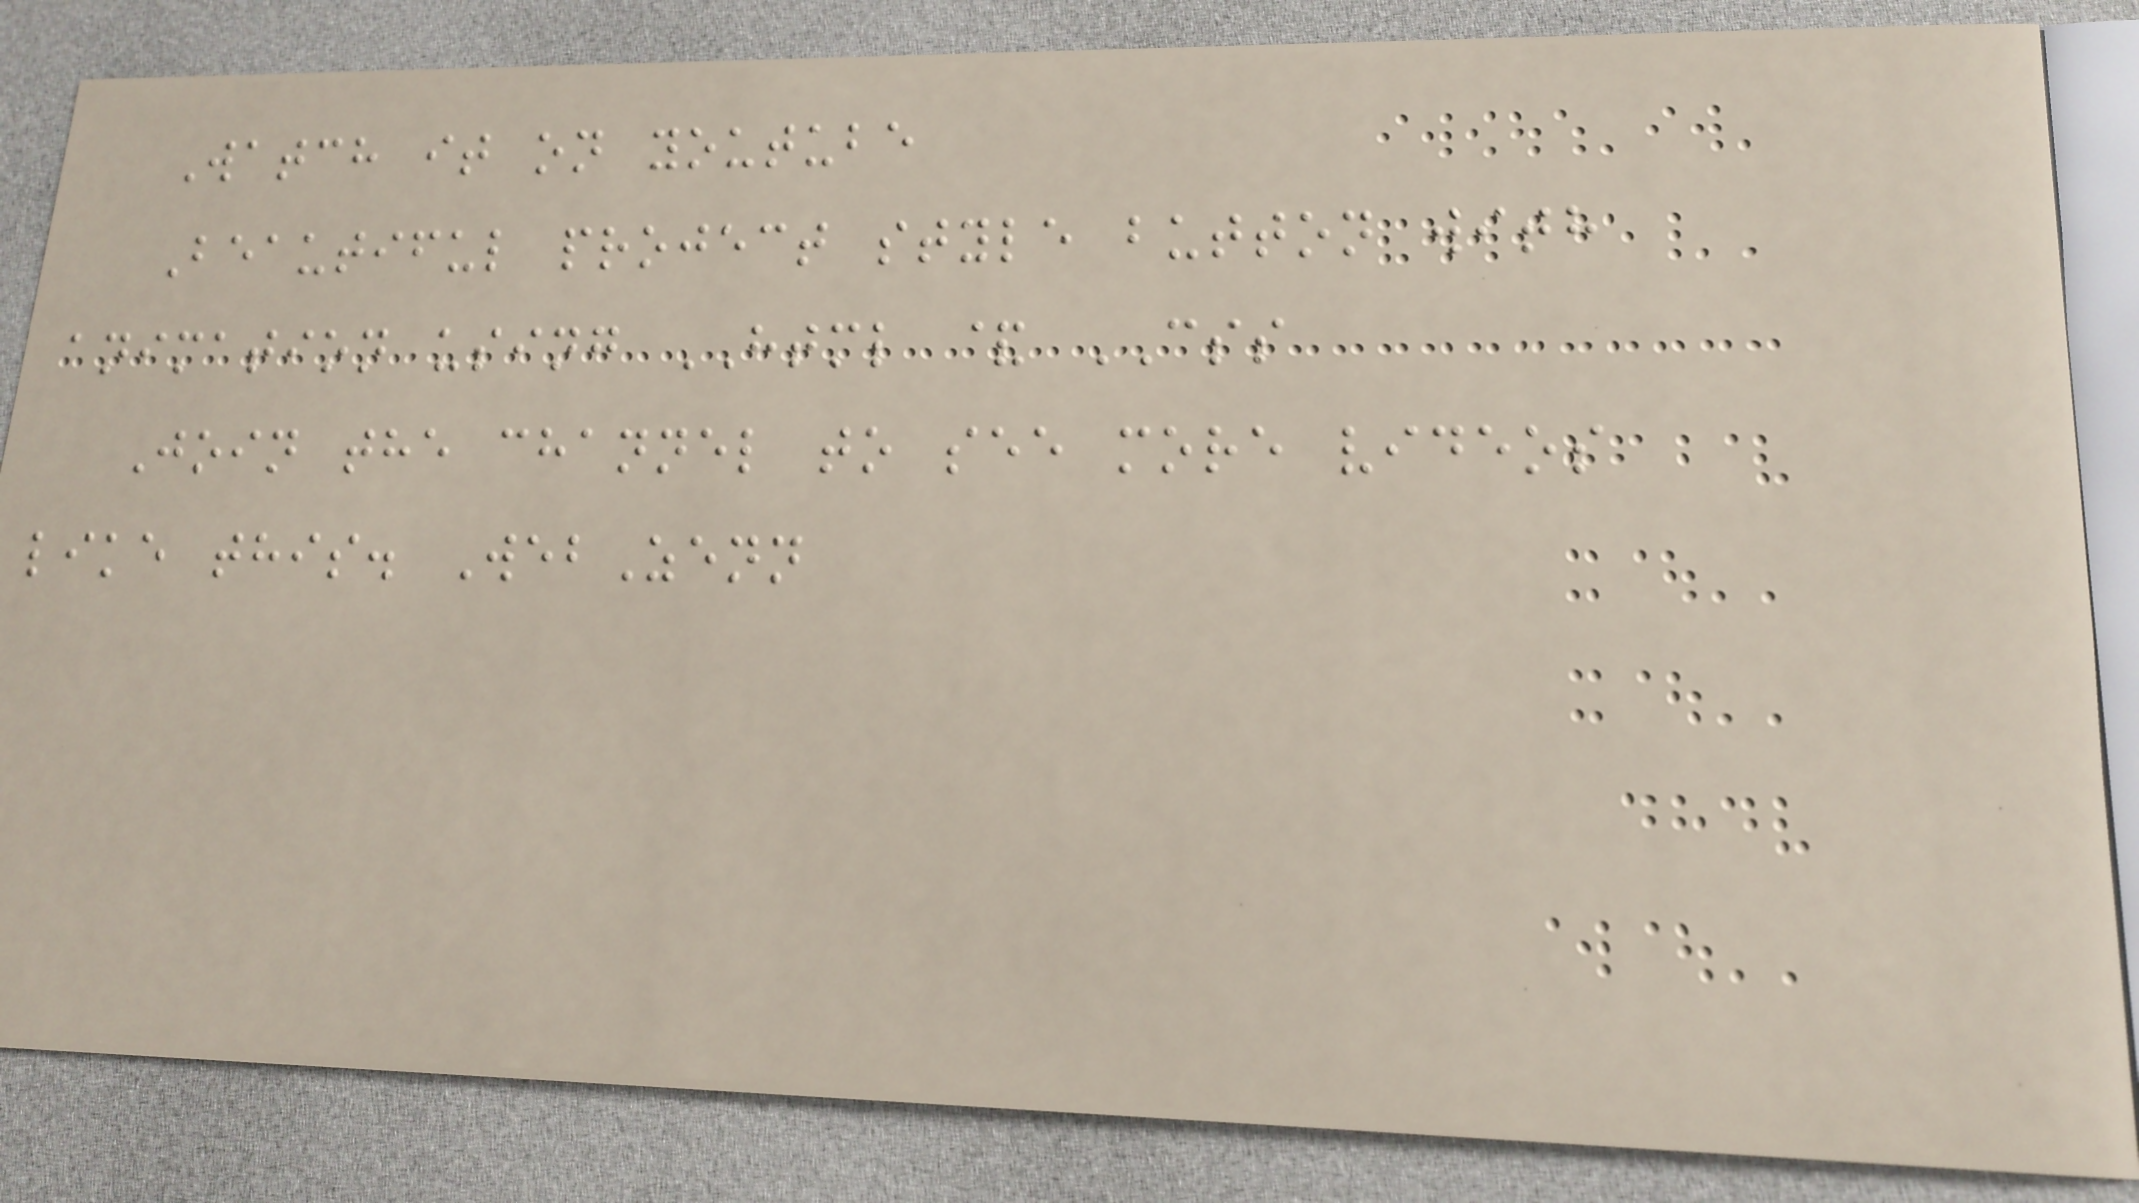Watch it on youtube
Beautiful project style button with
animation using HTML & CSS
Join the channel to see more videos
like this. WebZenn
